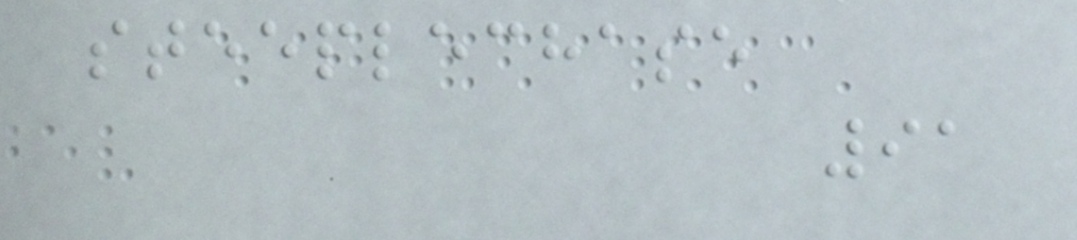steeplechase
91
